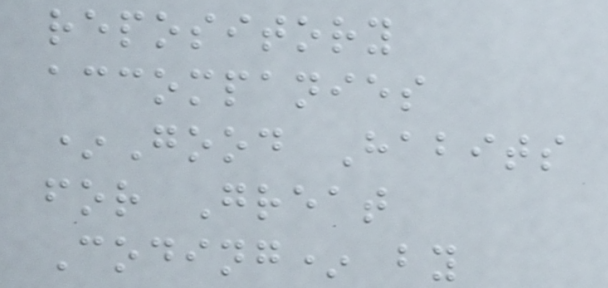repository
accompanies
*Good Habits
for Great
Coding* by
